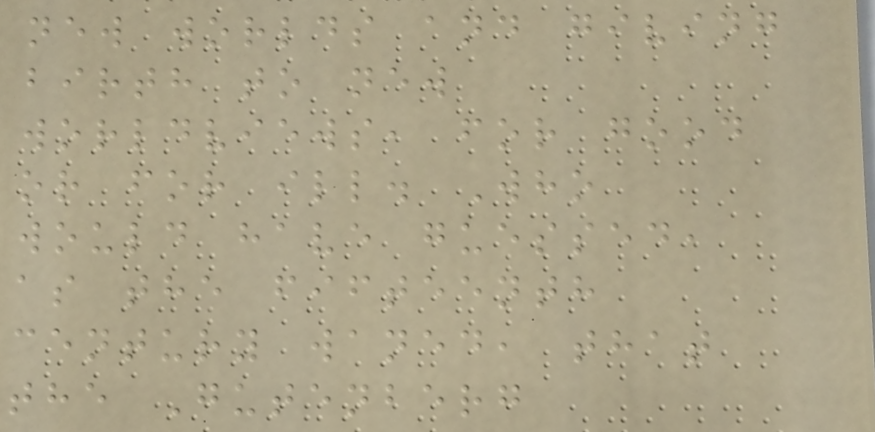new worlds and giving
birth to new
worldviews, for good
or for ill. Who
would have guessed,
as the fifteenth
century waned, that
the Gutenberg
